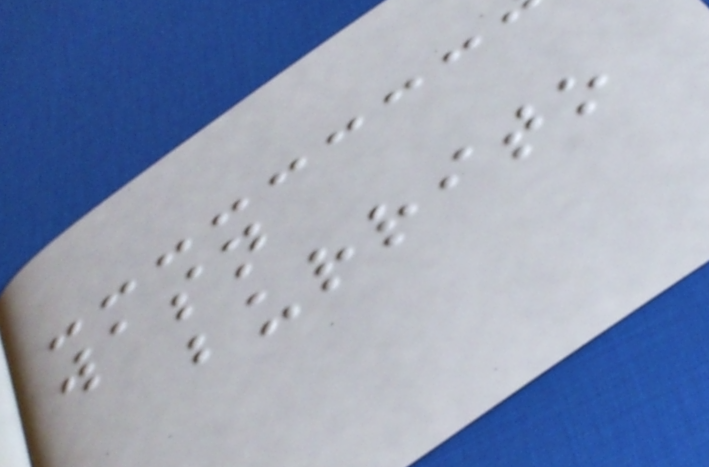wasn
burrito
